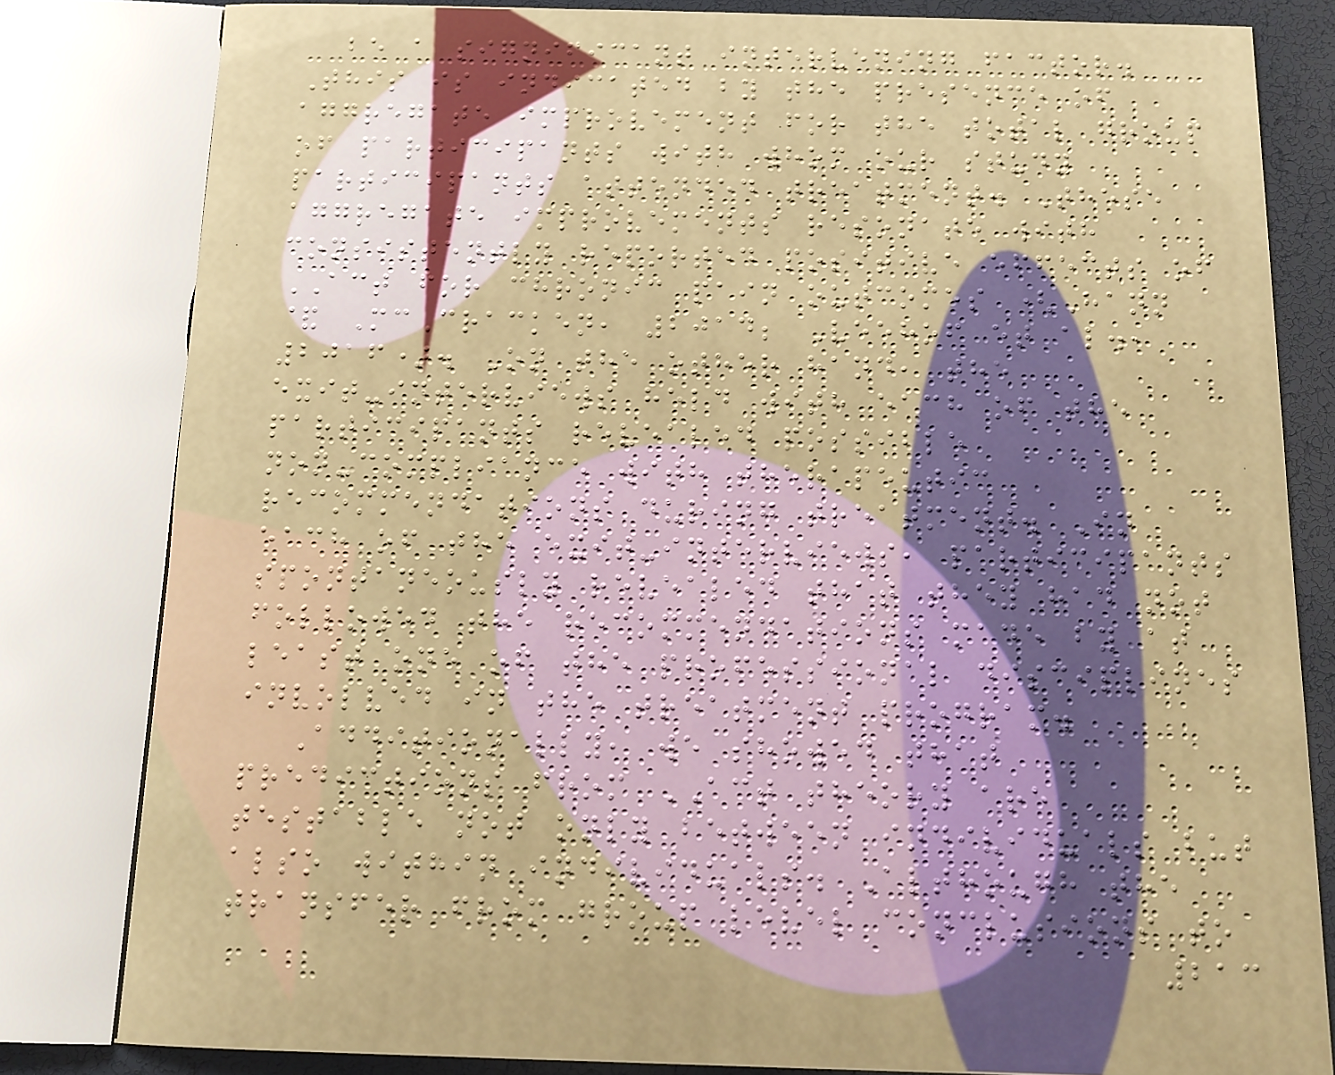be a significant intervening factor.
This is indicated by the presence of
aggregate improvement for the total group
of participants with whom our study
participants attended treatment. These
aggregate improvements resonate with
consistently reported positive effects of
ACT for chronic pain outcomes (Hann
& McCracken, 2014; Veehof et al.,
2016). On the other hand, the
exit-interviews held with each of the
participants revealed possible
non-compliance with therapeutic
recommendations during treatment. In
each of the exit-interviews, participants
spontaneously revealed that they had not
followed the recommendations made by at
least one of the professional disciplines
involved in the treatment program.
Additionally, we showed that
predictions from ACT theory are
testable not only between individuals but
also within individuals. Although the
transfer from group level conclusions to
213
